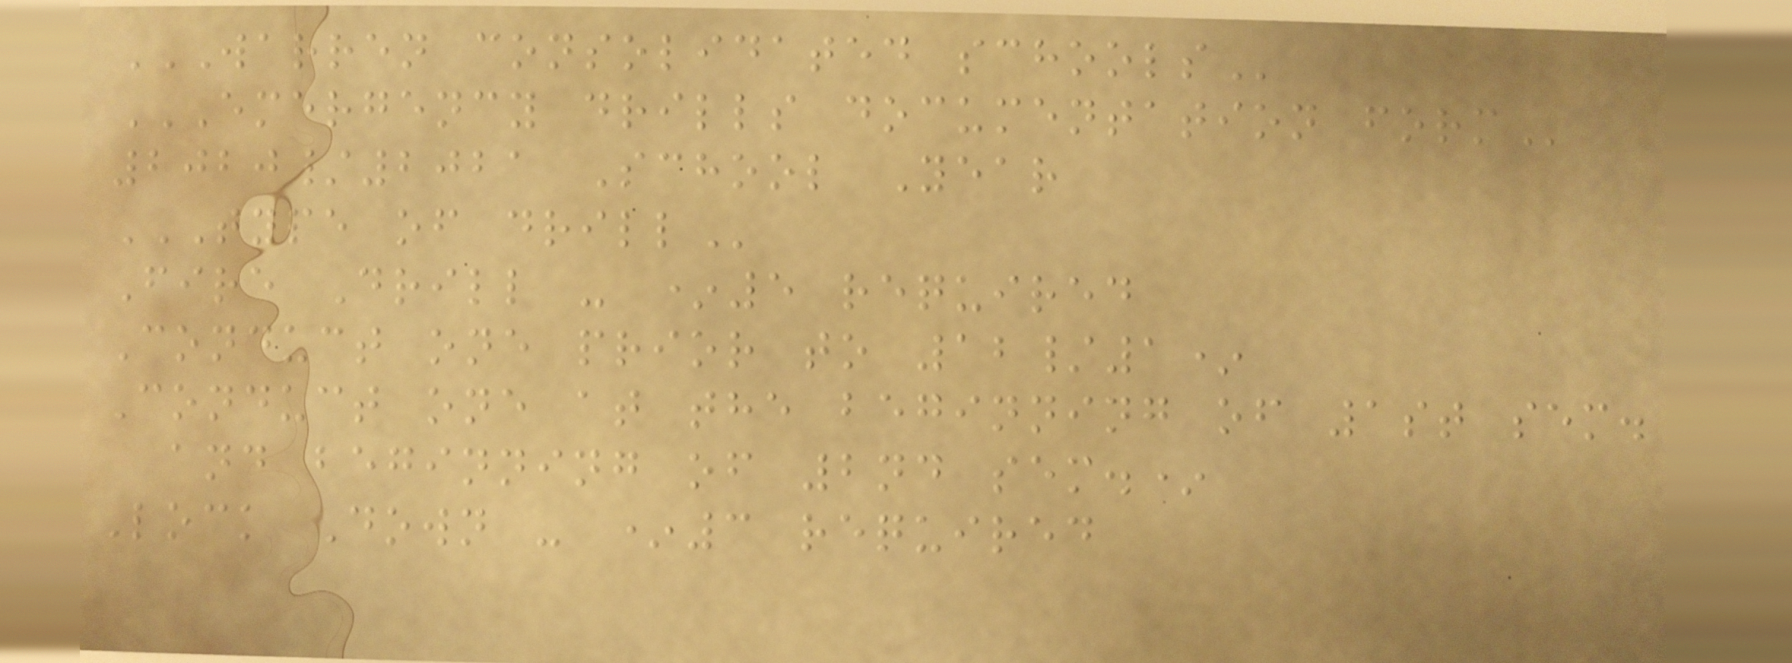WARREN CONSOLIDATED SCHOOLS
EMERGENCY DRILLS DOCUMENTATION FORM
2020/2021 School Year
TYPE OF DRILL
Fire Drill - *5 required
Conduct one prior to 12/1*
Conduct one at the beginning of 1st sem.
and beginning of 2nd sem.*
Lock Down - *3 required
